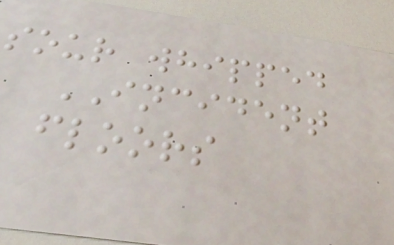sour whipped
INCIDENT
floors
